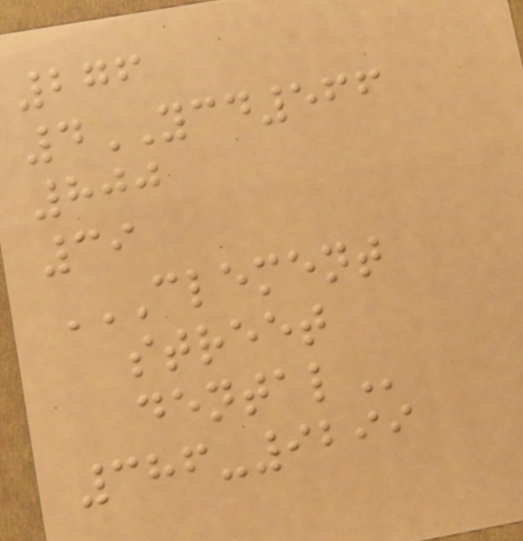276
4YCD566
800
39
CLEMENT
STREET
DENTAL
386-9299
